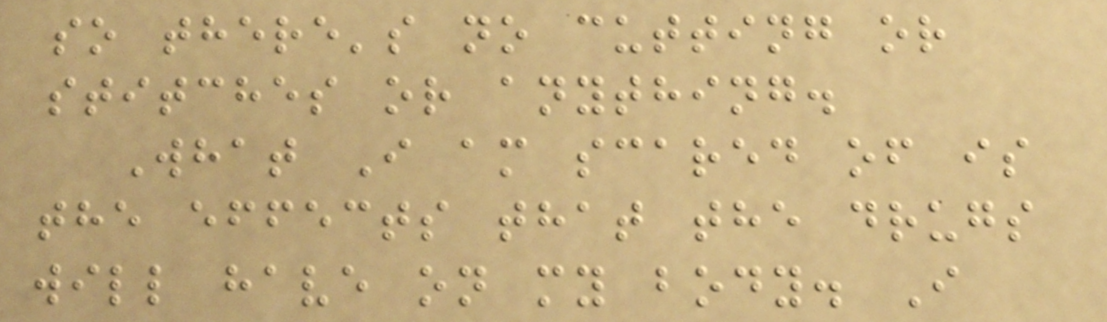so there's no cutting or
stitches or anything.
What I am scared of is
the effects that the drugs
will have on my body. I
